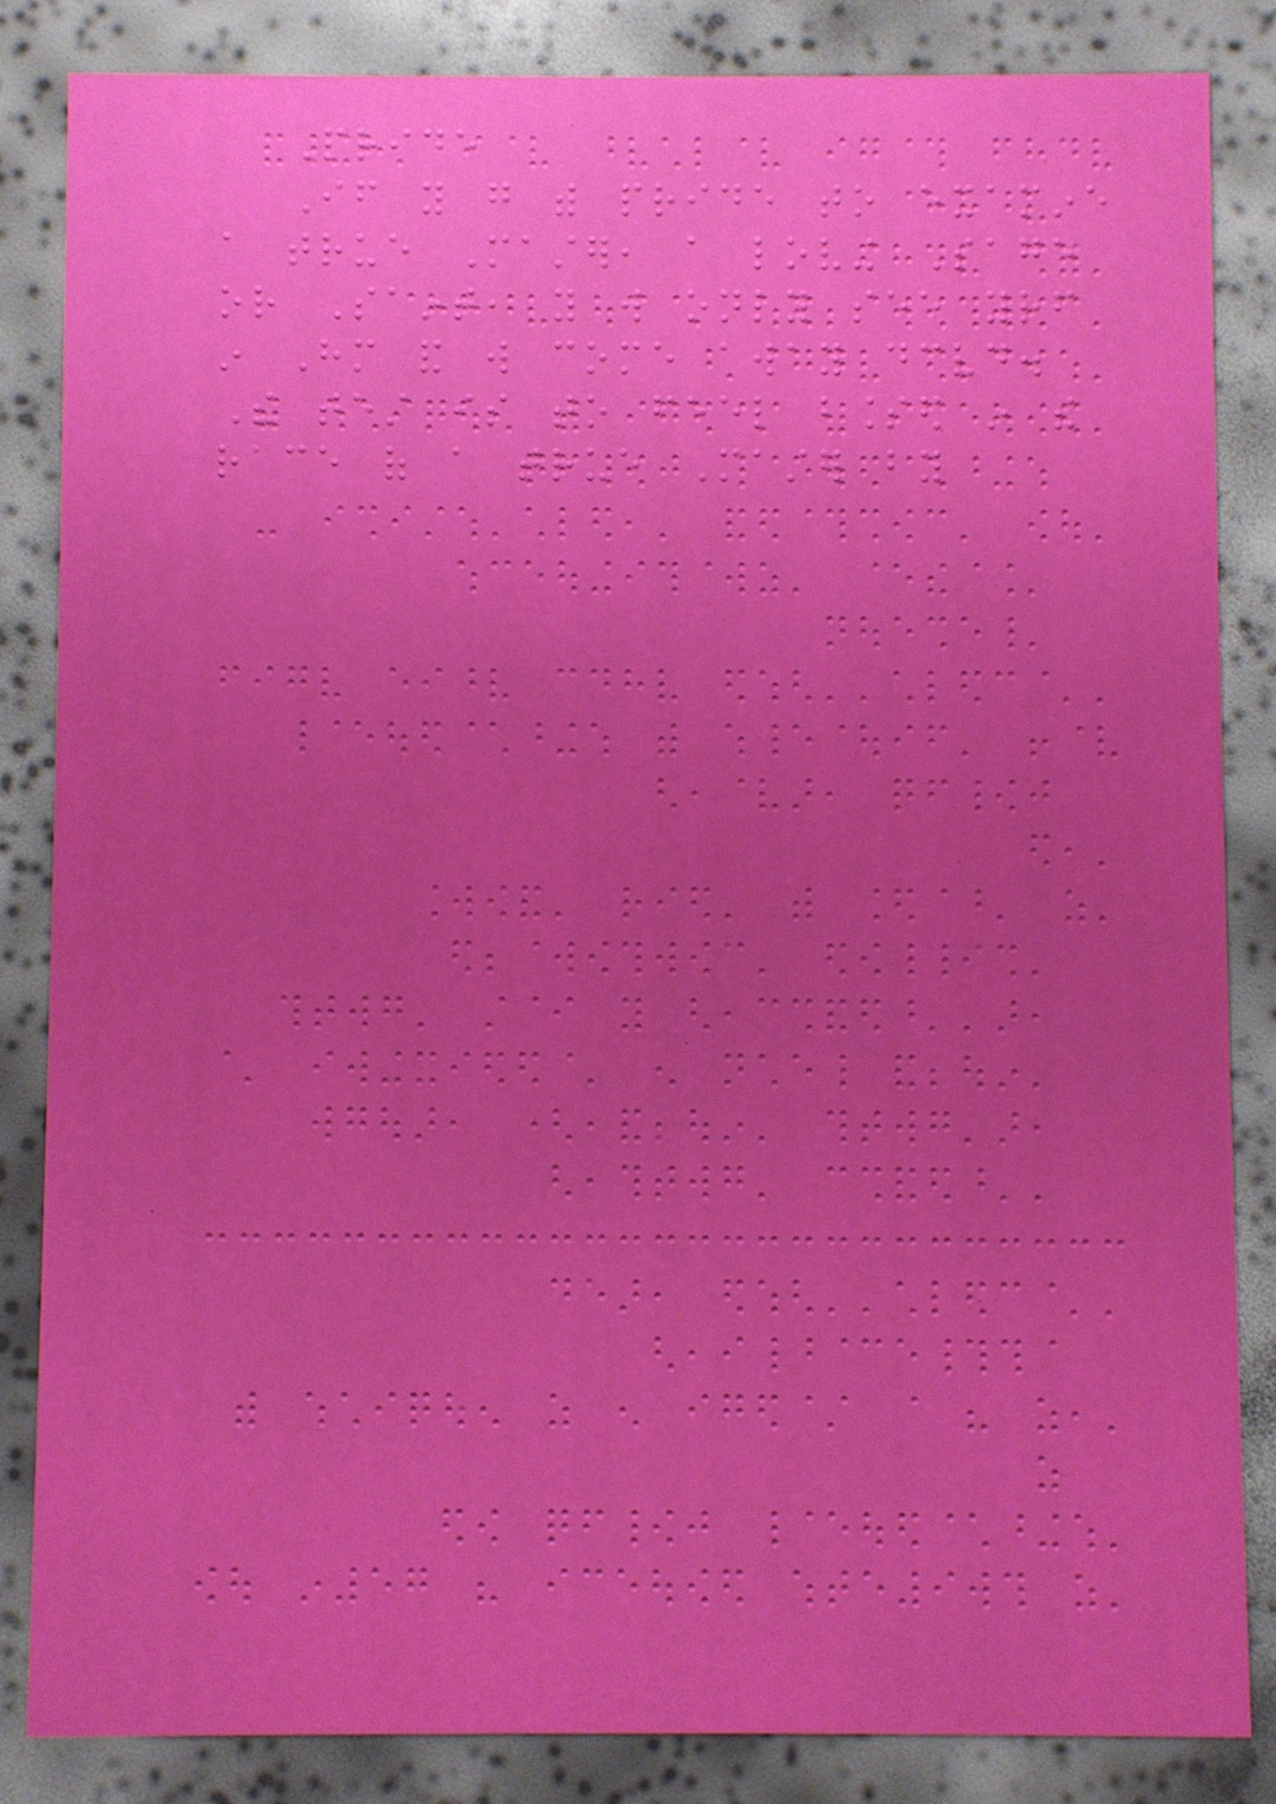Pride
If you go with pride to examine
a true Master, a loving Sage
or Saint, you will only see yourself
in Him and will come away deceived.
The test is to feel blessed in the
race of a true Master by
